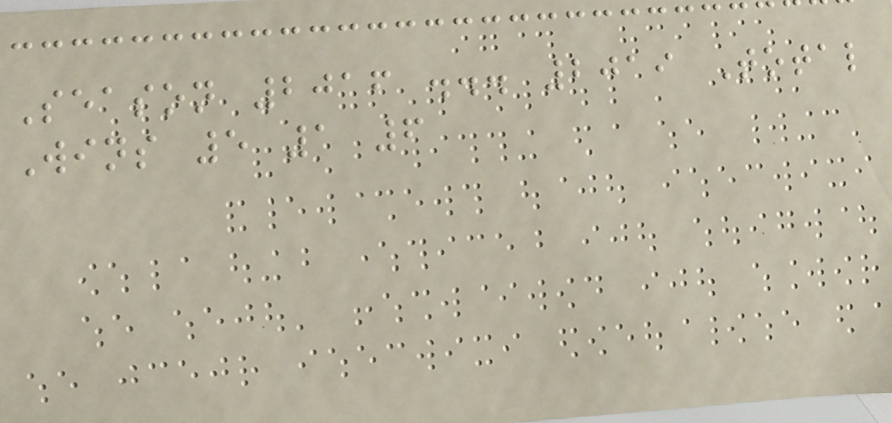Season 2016 ... 2019 Total
Wins 5 1 6
